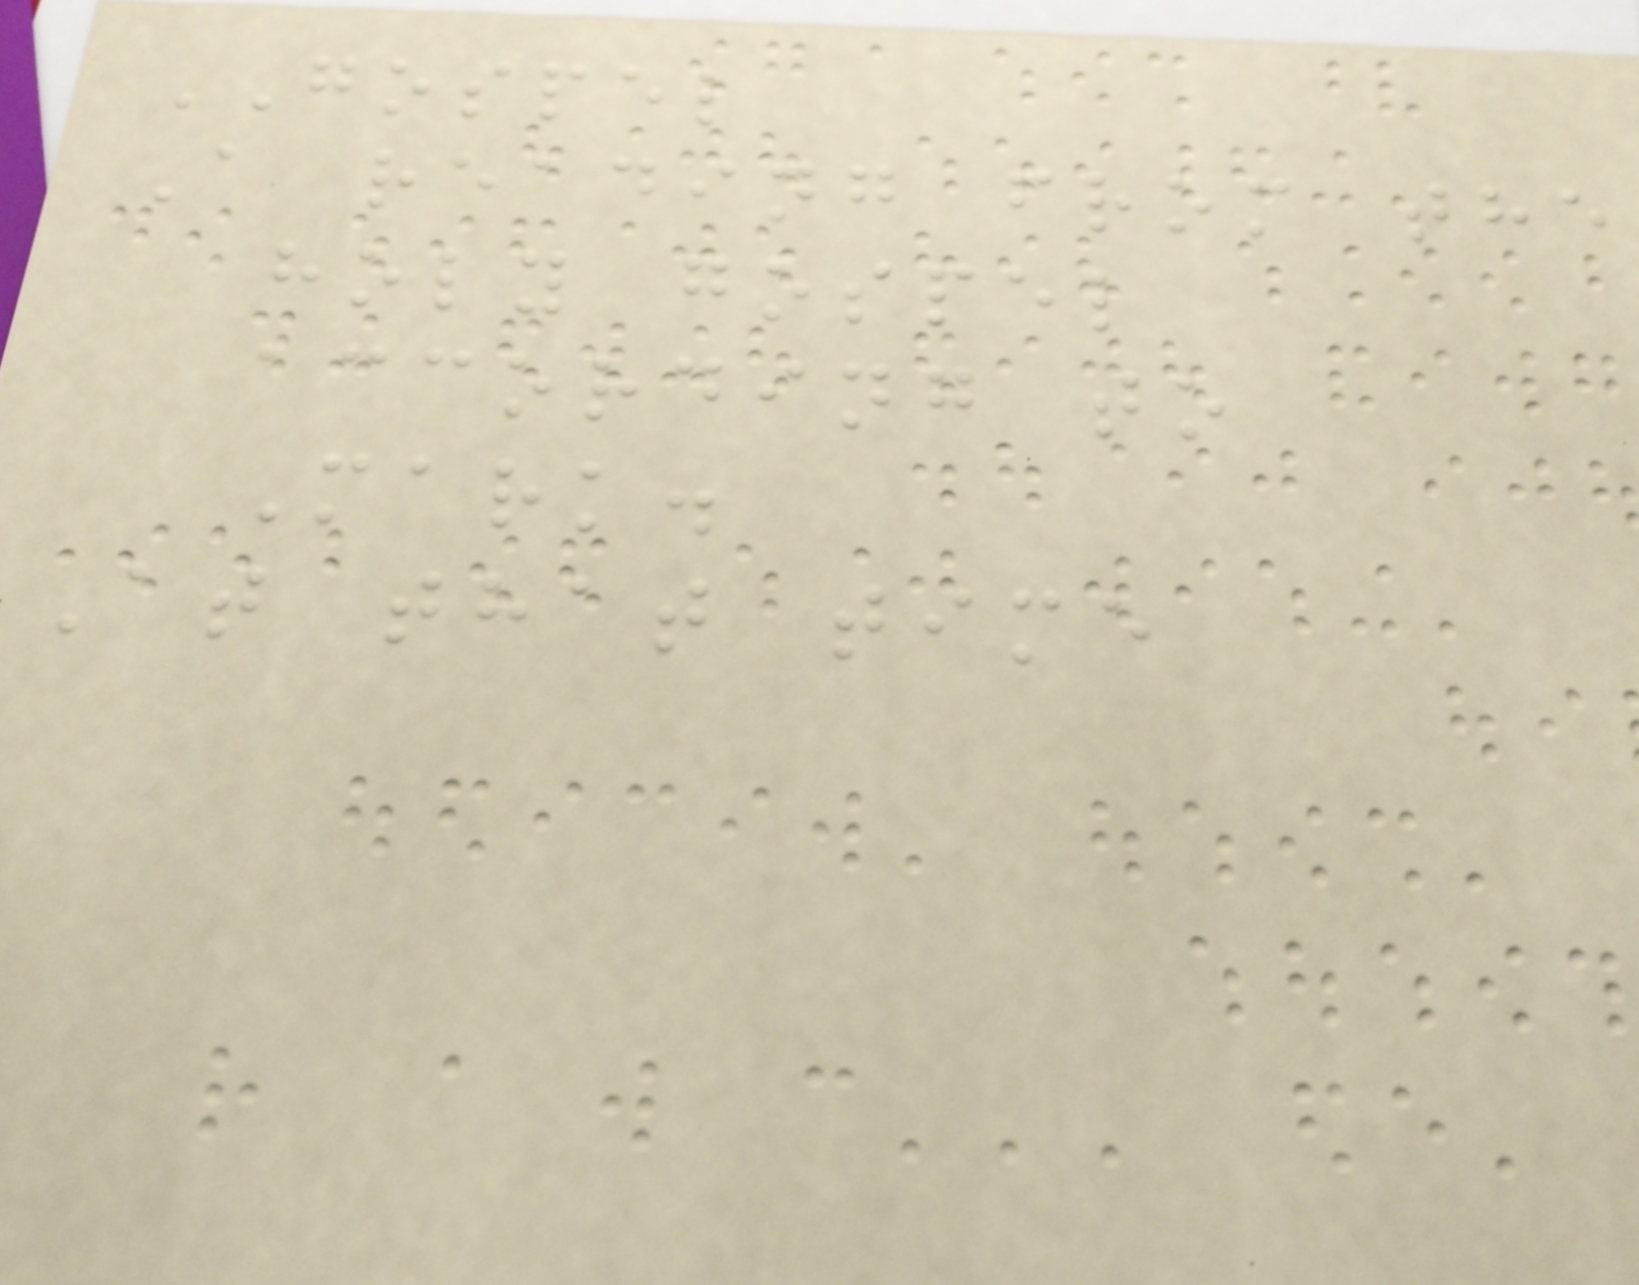GOSPEL
A reading from the
holy gospel
according to
Mark.
At that time
